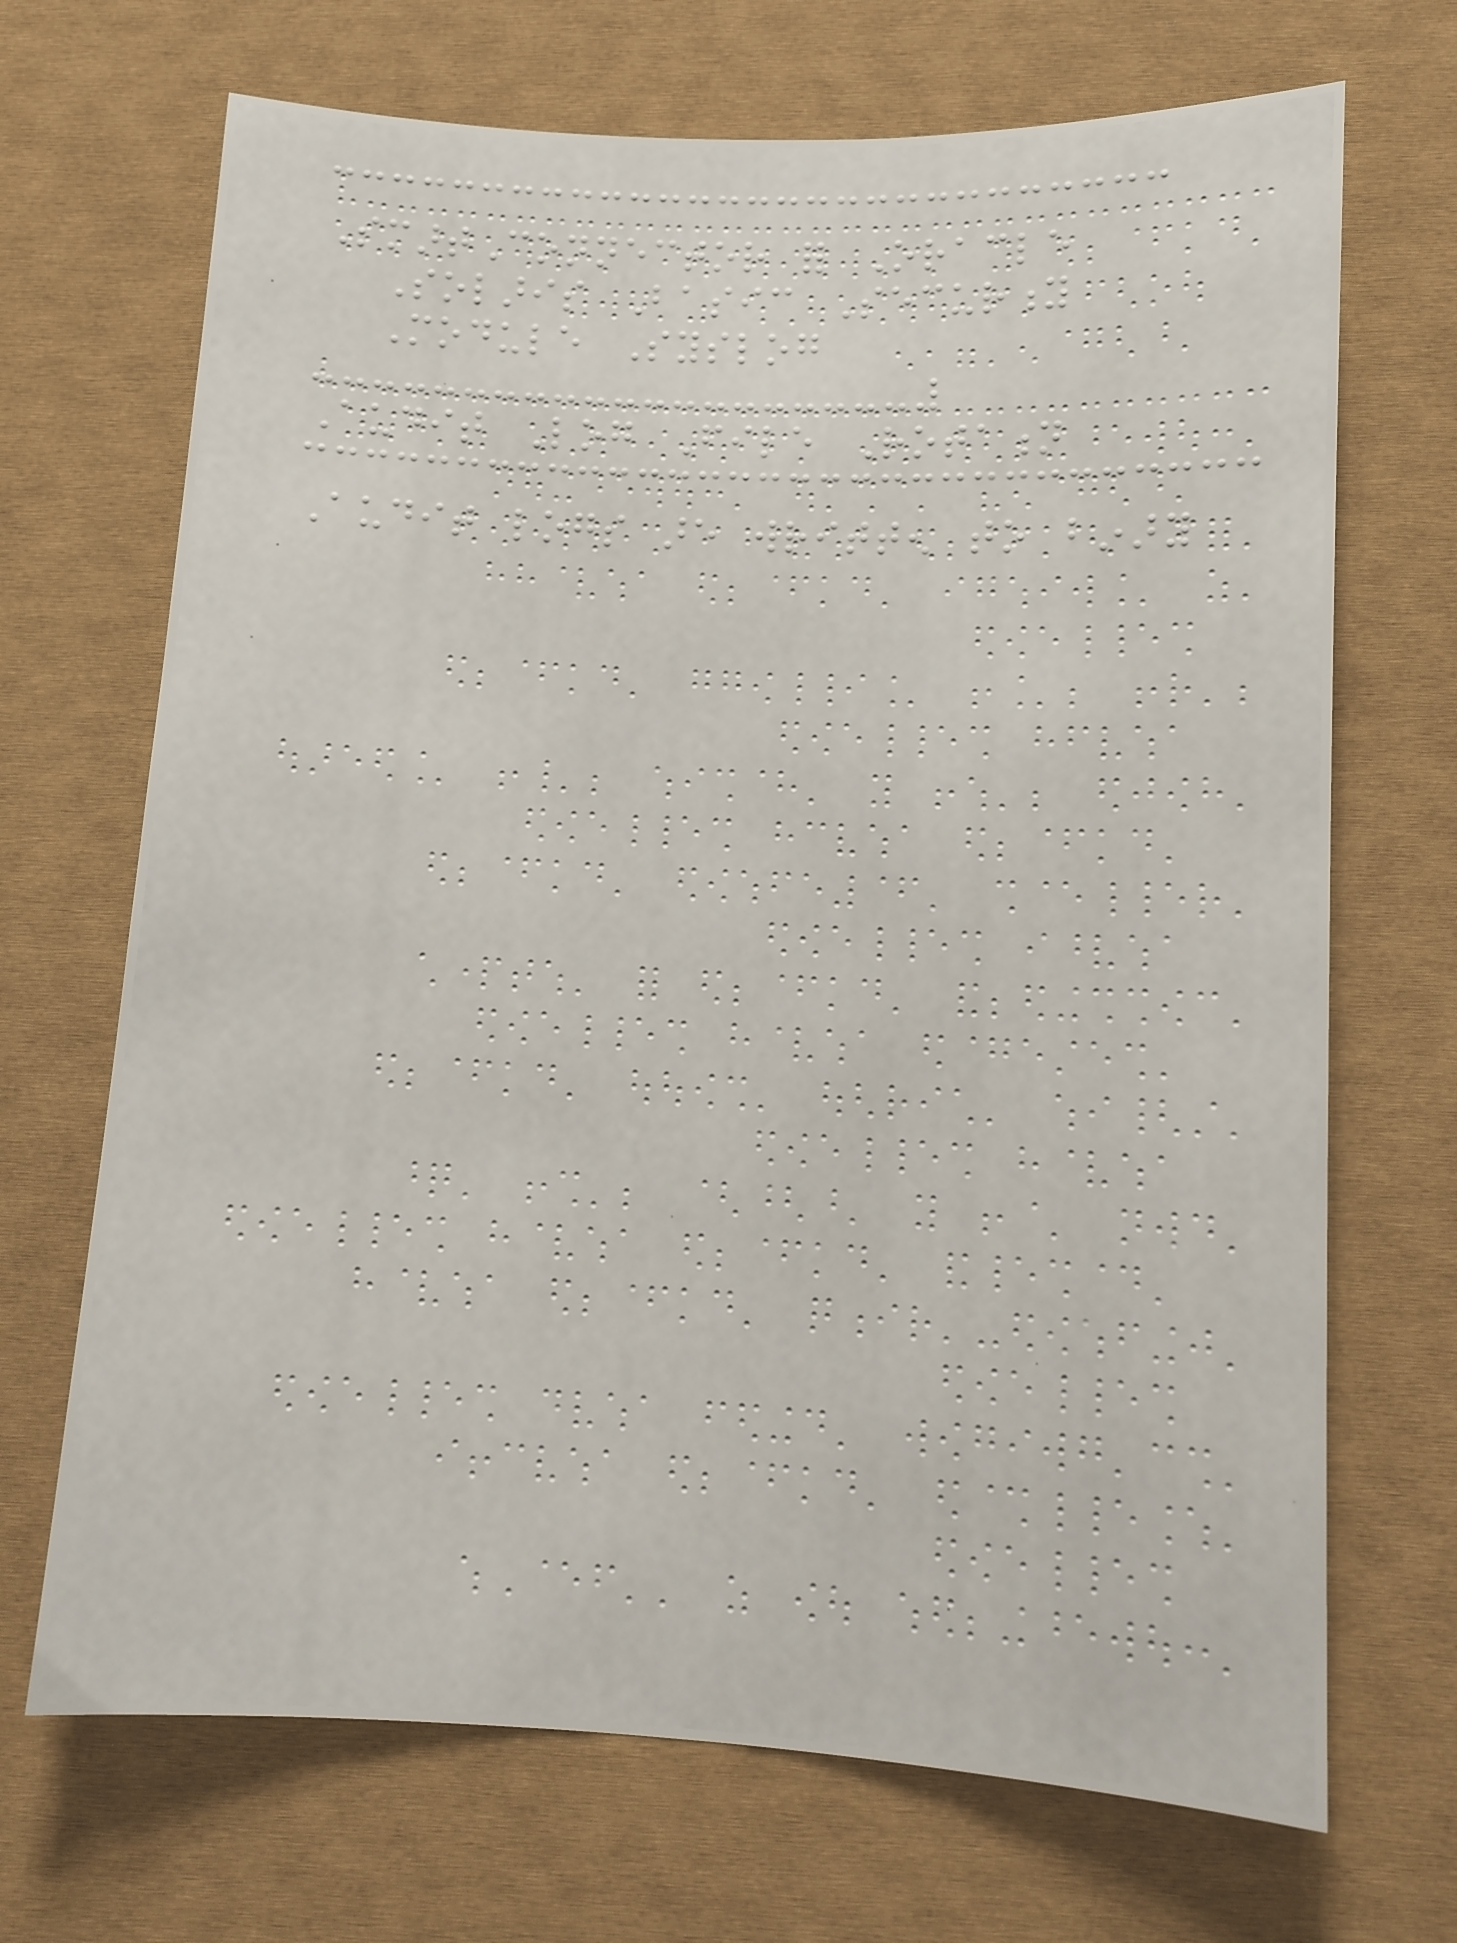SmartConnector for Oracle
Solaris Basic Security
Module Syslog
Audit Log File Rotation
Audit logs are written to binary
